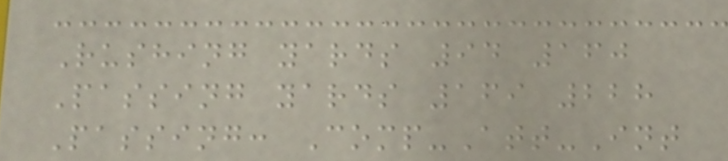Rushing yards 94 160
Passing yards 169 228
Passing: Comp-Att-Int
